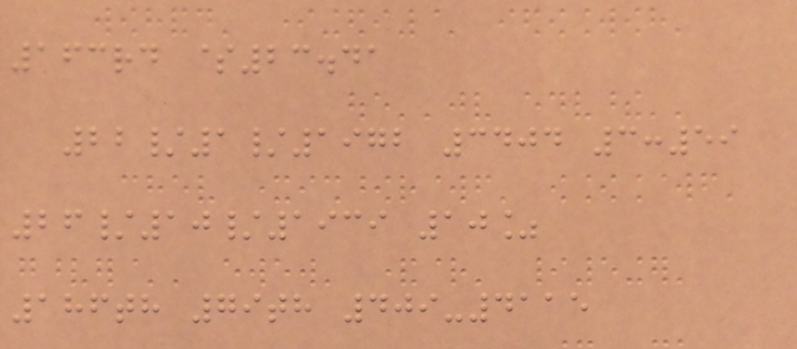163rd $23.41
22/1/1972 3404 3:59
26/10/1939 10%
186th 79th 409-4115
